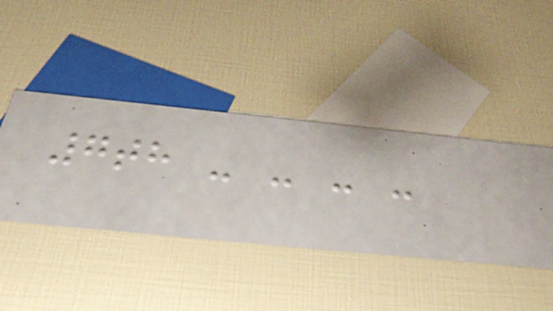7th - - - -
